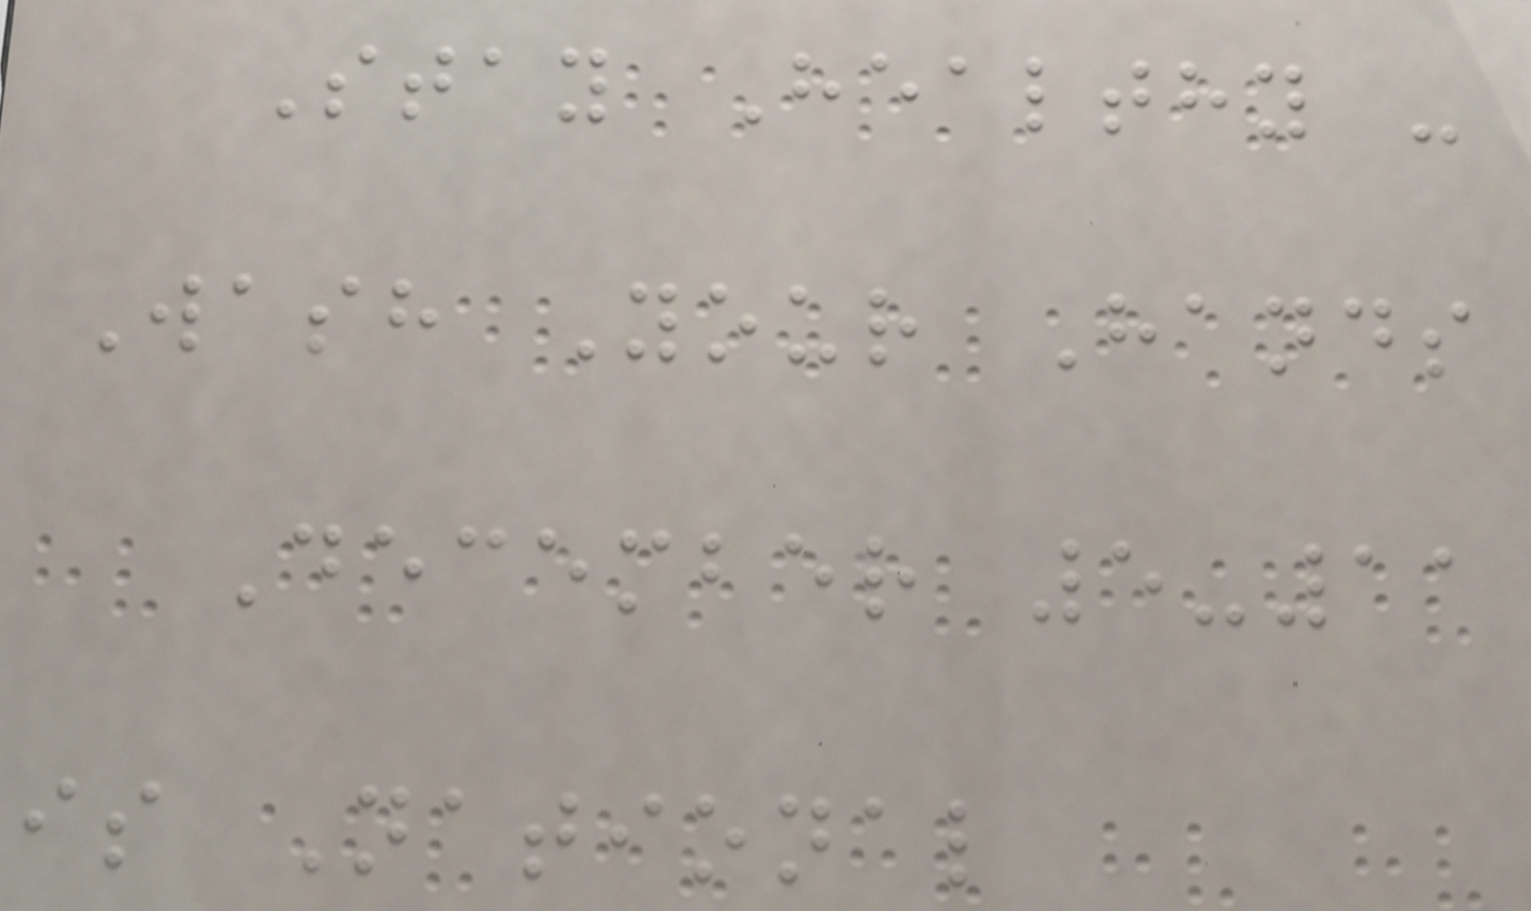Stay Healthy -
Wash Your Hands
December 5-11
is National
